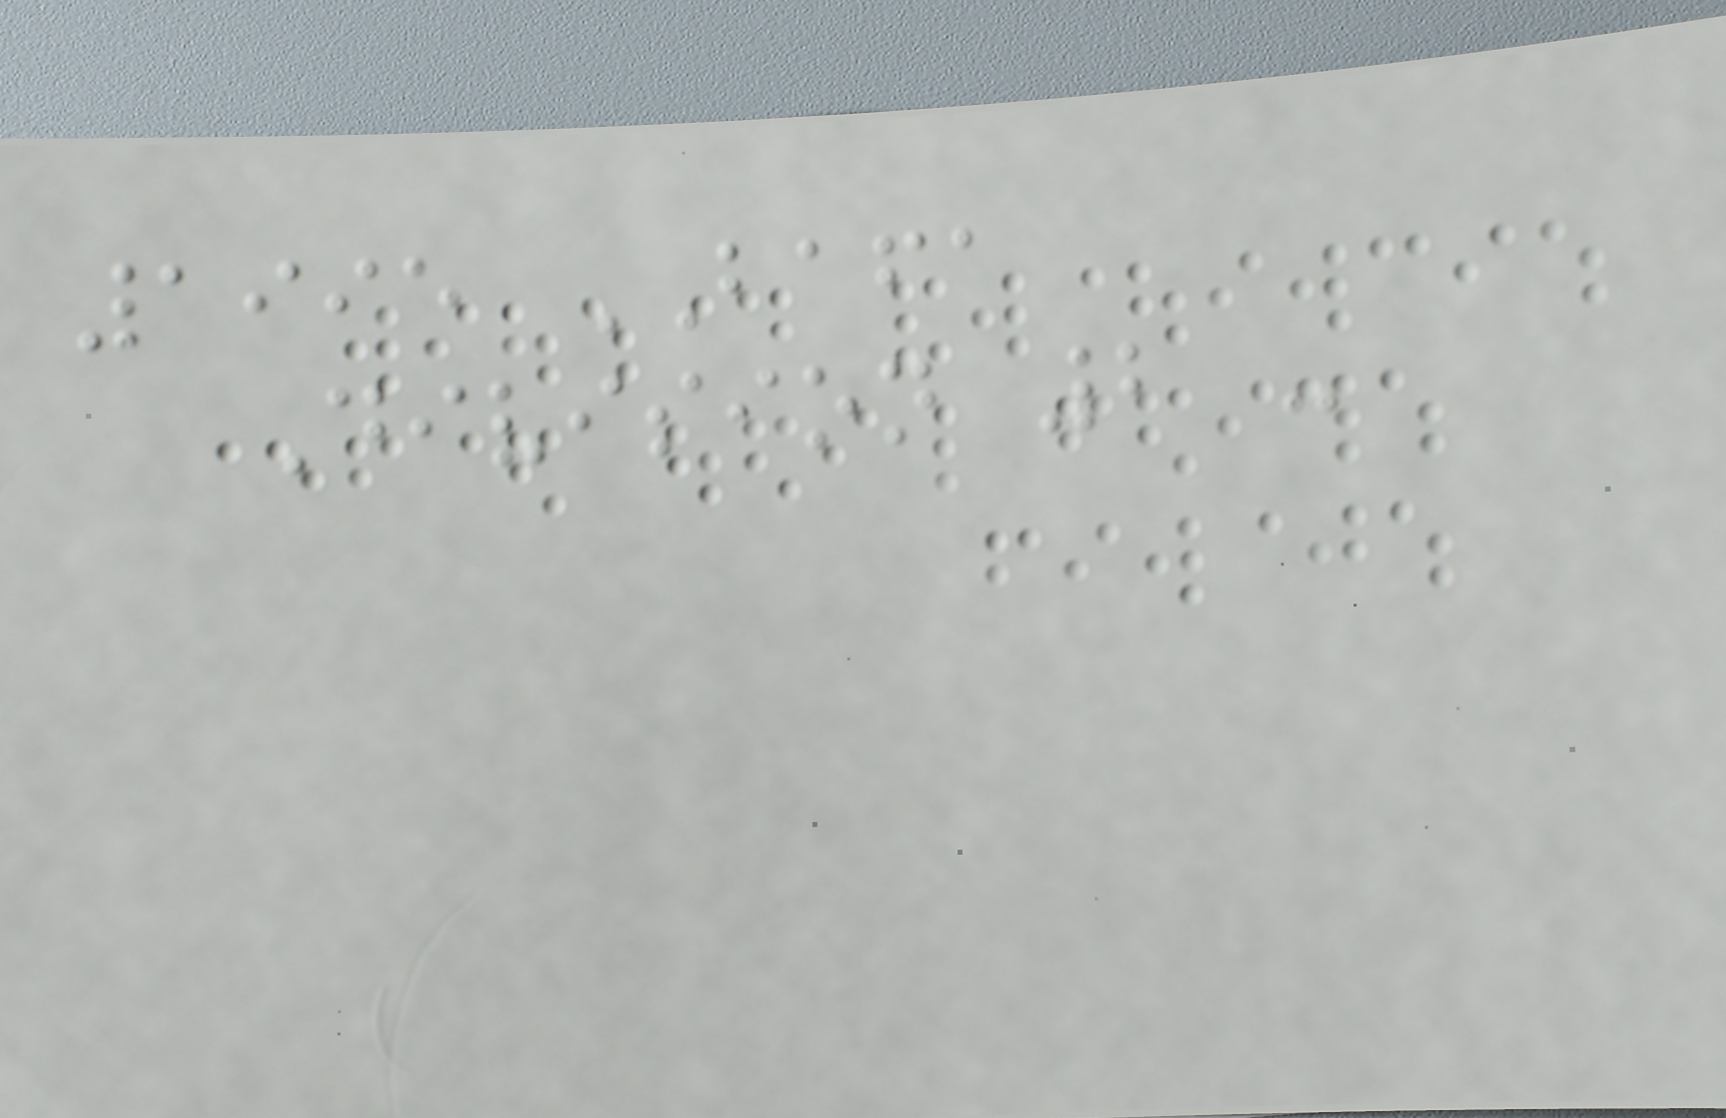1995 BAFA
Division 2 -
